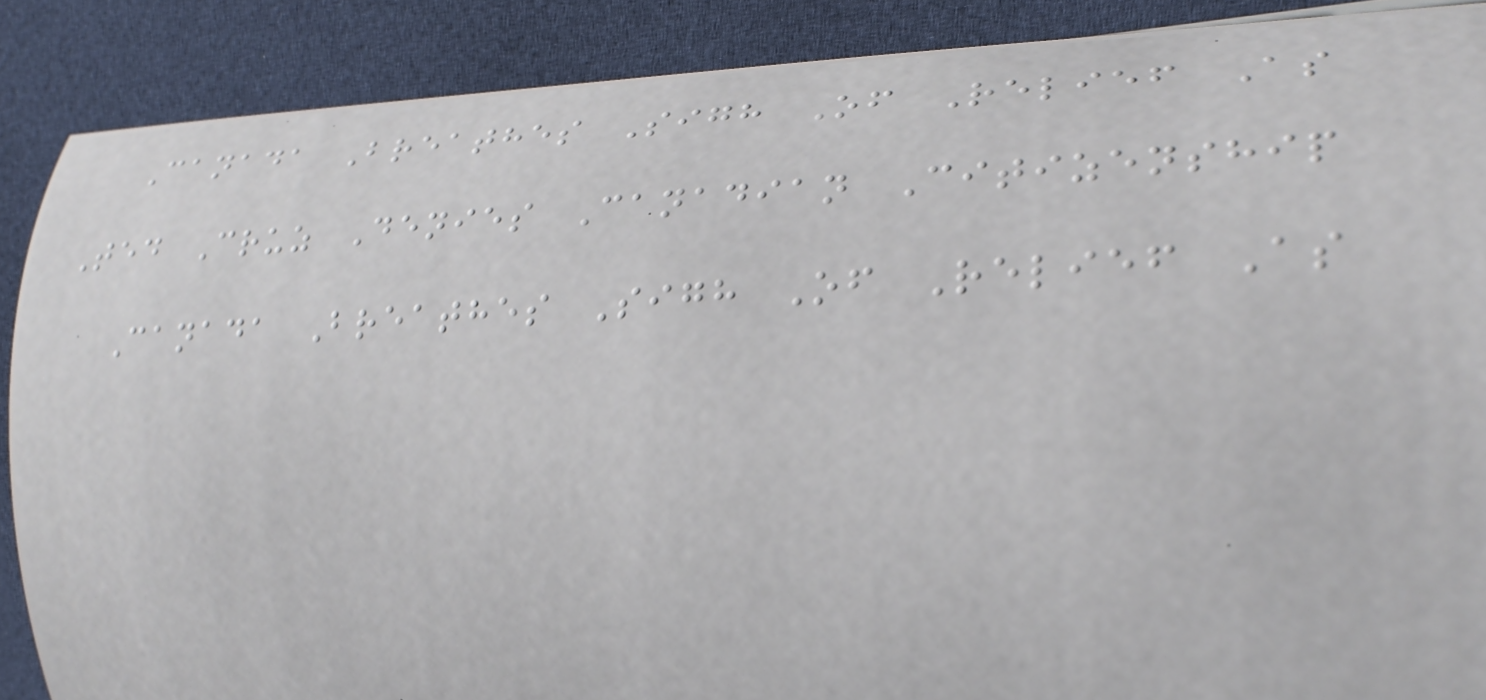Canada Breathes Sigh Of Relief As
Ted Cruz Denies Canadian Citizenship
Canada Breathes Sigh Of Relief As
